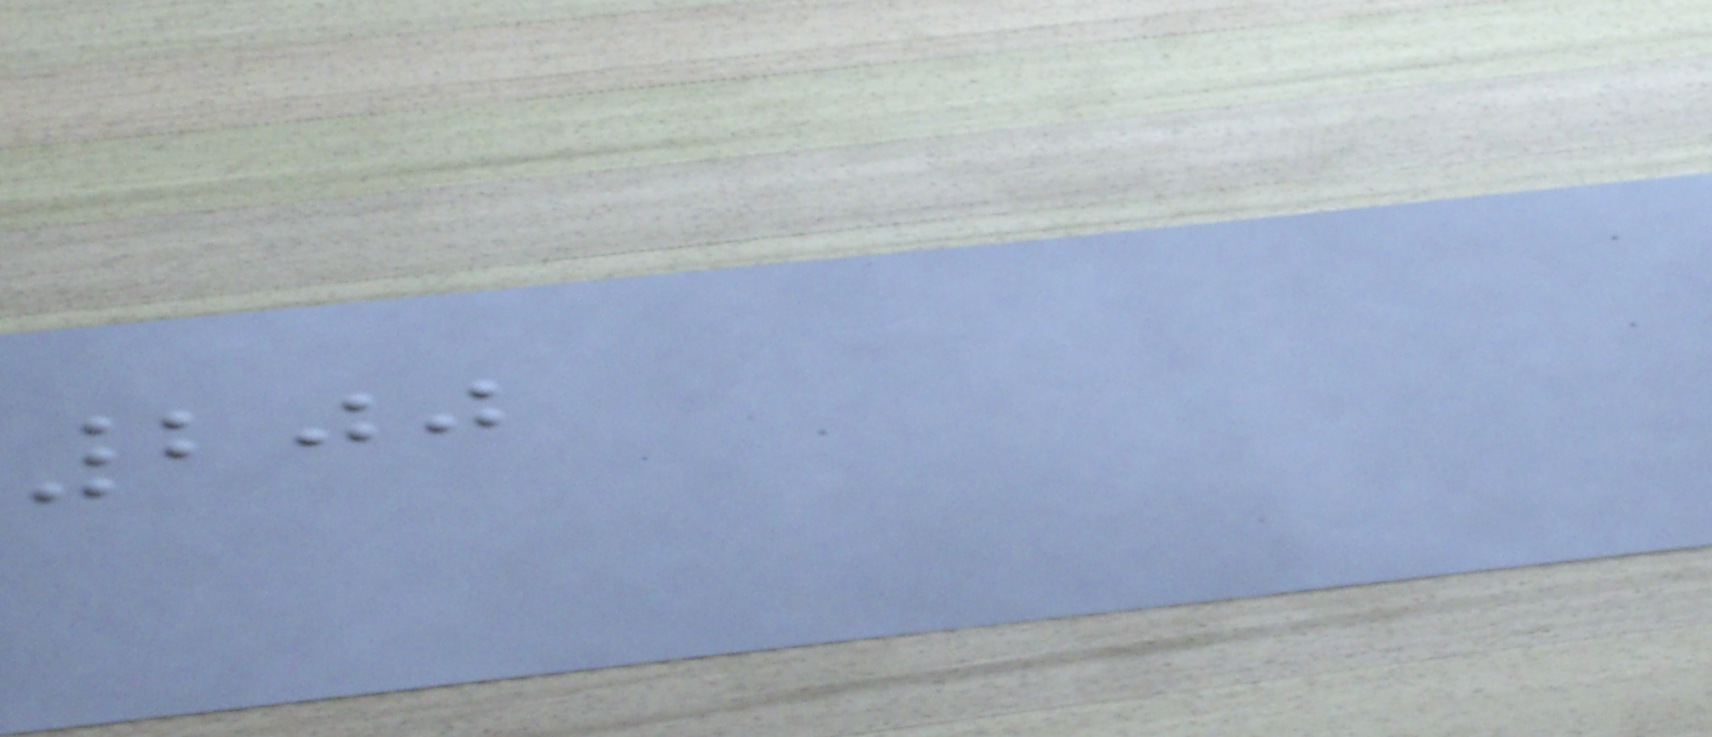200
